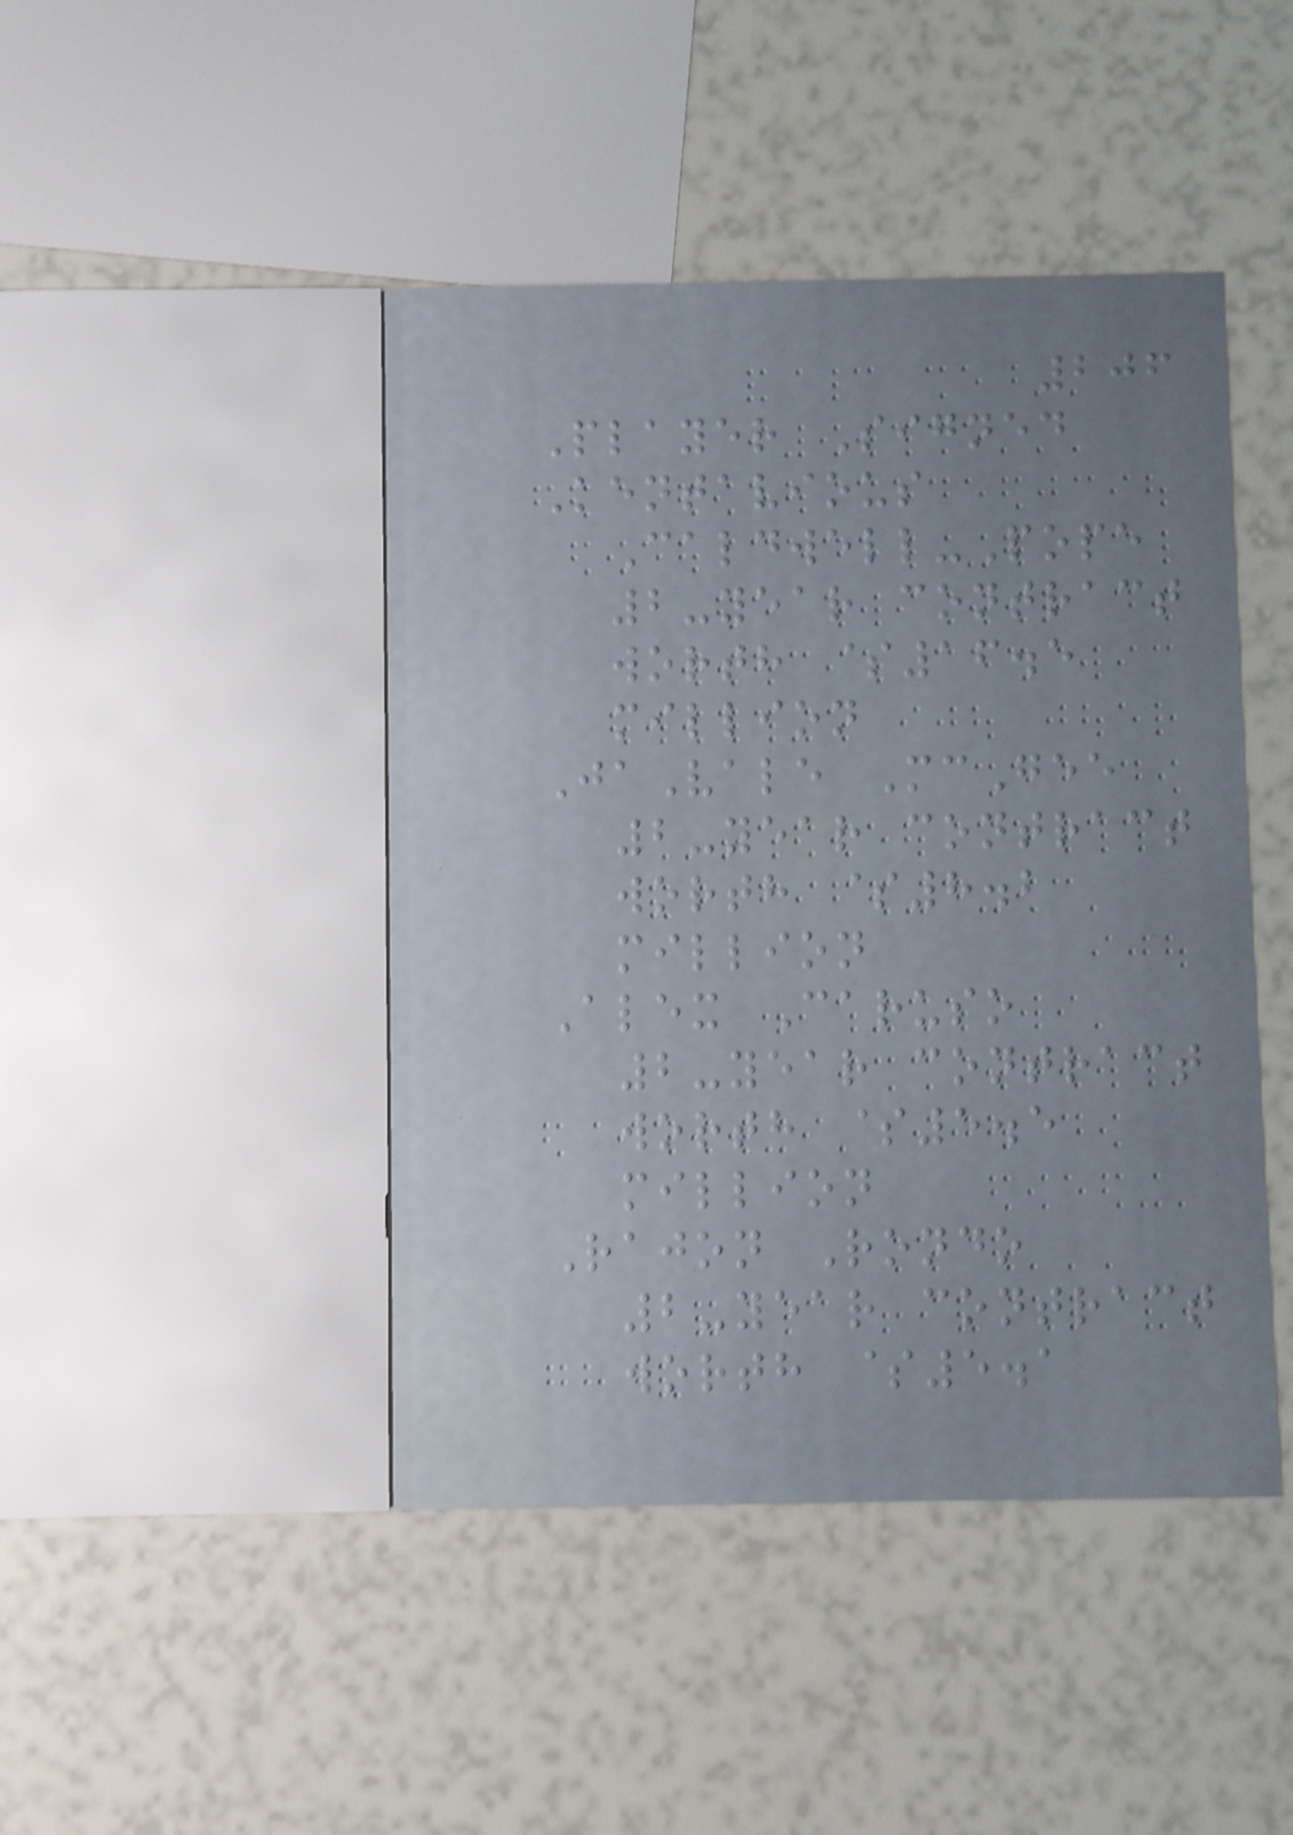206
Player Signed
Kentavious
Caldwell-Pope
2-year contract
worth $16.5
million
JaVale McGee
2-year contract
worth $8.2
million
Alex Caruso
2-year contract
worth $5.5
million
Rajon Rondo
2-year contract
worth $5.1
